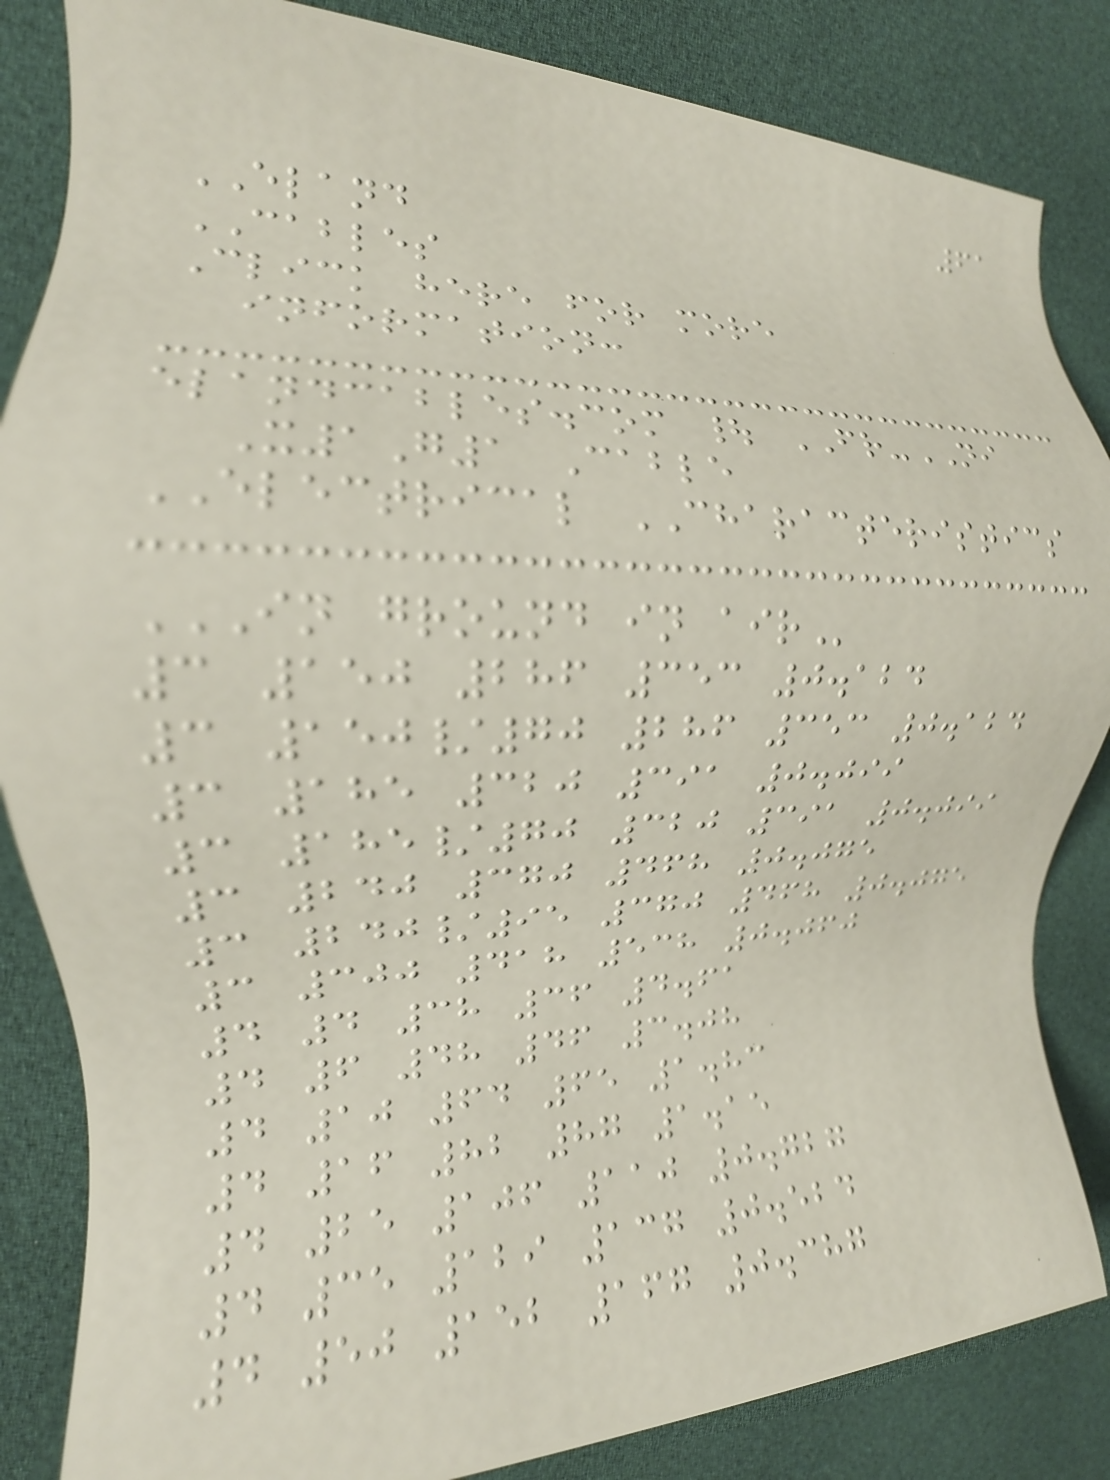61
ELAND
CABLES
Click here for more
information:
elandcables.com | FR-NI
X1G1 Cable
ELECTRICAL CHARACTERISTICS
IN GROUND IN AIR
3 150 286 353 0.124
3 150/70 286 353 0.124
3 185 320 391 0.099
3 185/70 320 391 0.099
3 240 370 468 0.075
3 240/95 370 468 0.075
3 300 418 538 0.060
4 4 38 36 4.61
4 6 48 46 3.08
4 10 64 65 1.83
4 16 82 87 1.15
4 25 106 110 0.727
4 35 129 137 0.524
4 50 152 167 0.387
